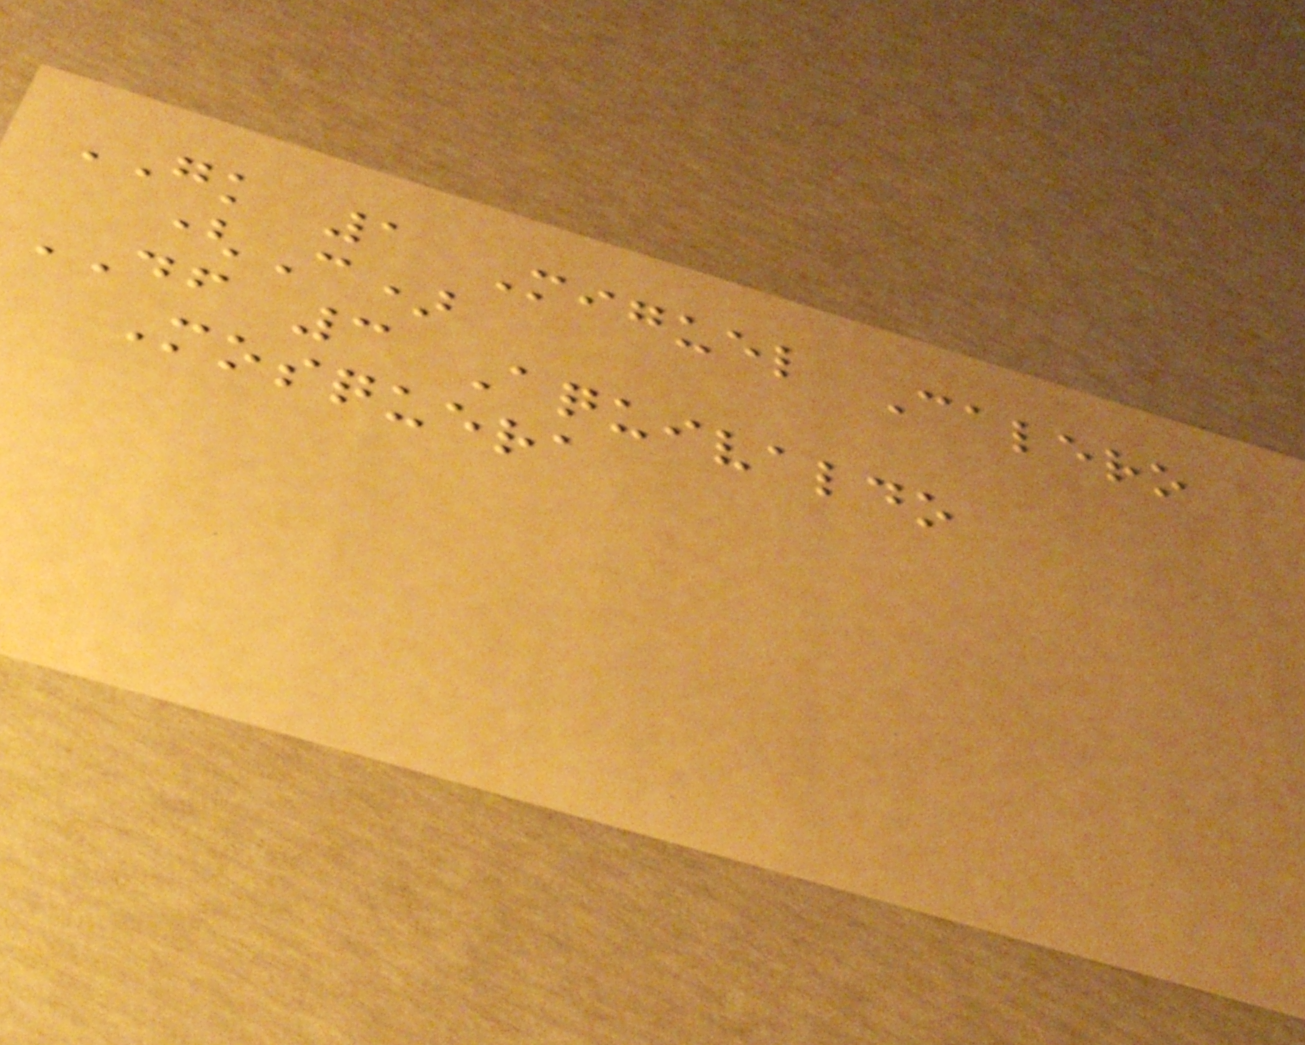GK 1 Miguel Calero
(C)
DF 3 Aquivaldo
Mosquera
